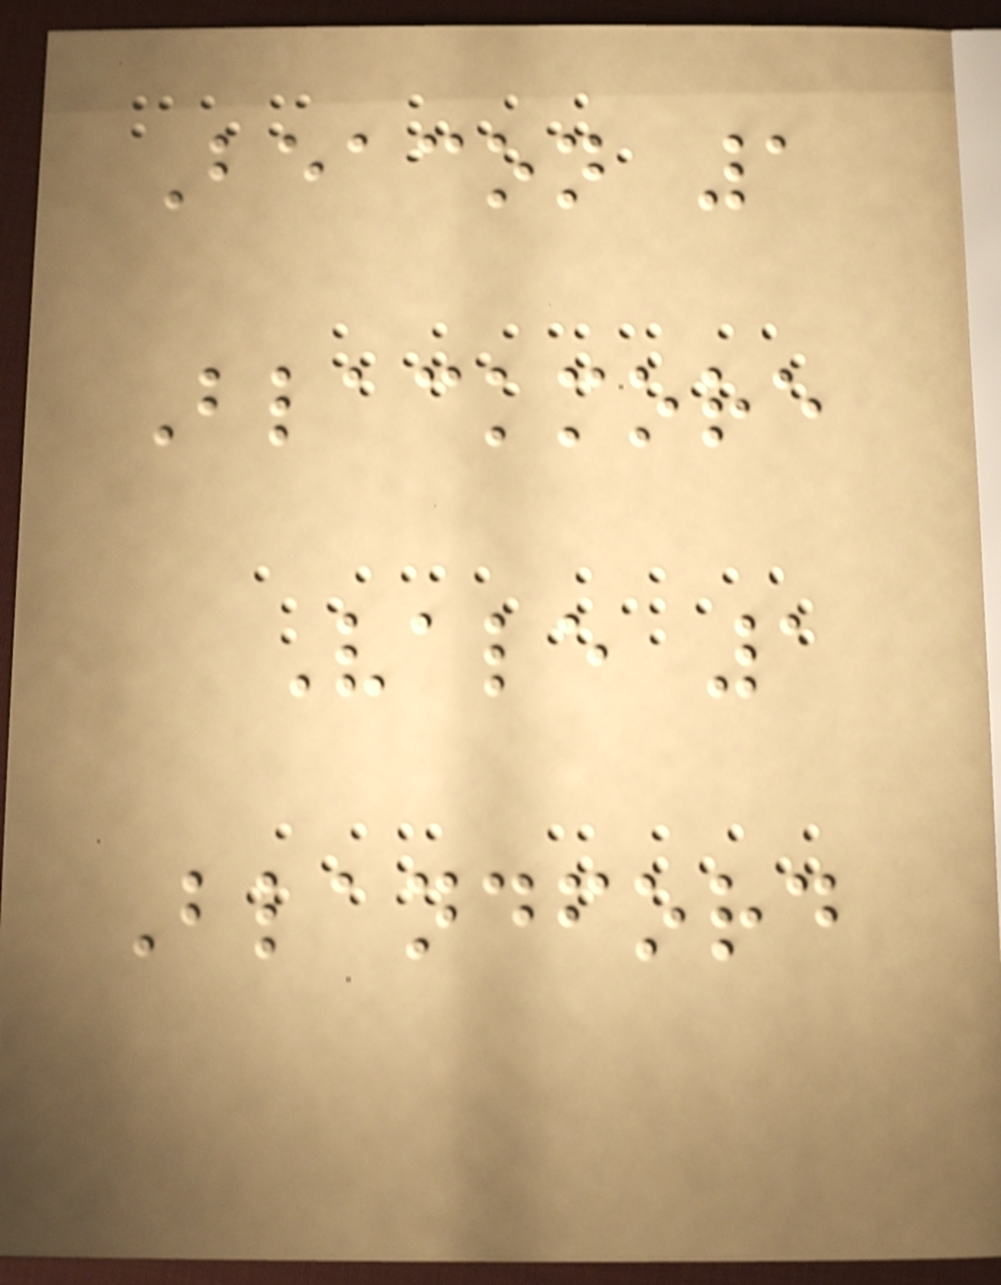Beacon 1
Blackmore
Vale 1
Blandford
